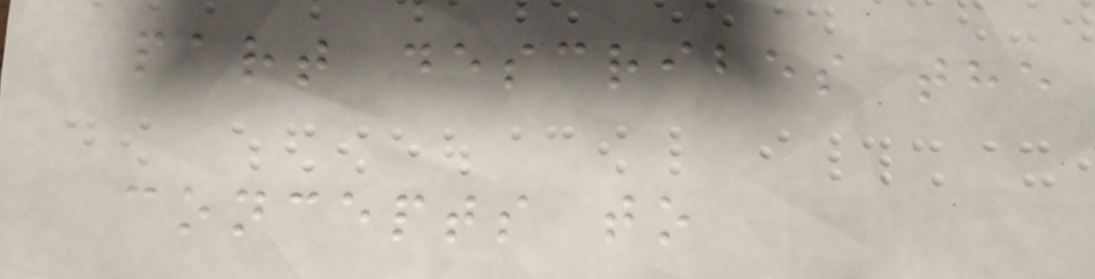part describes the
concepts to
